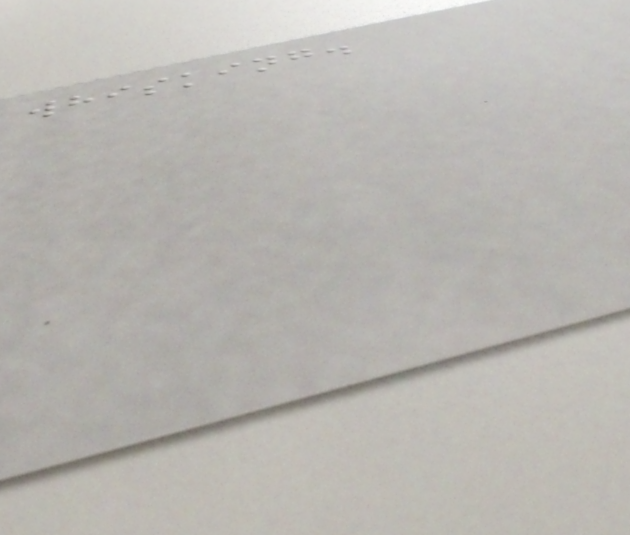whisking.
